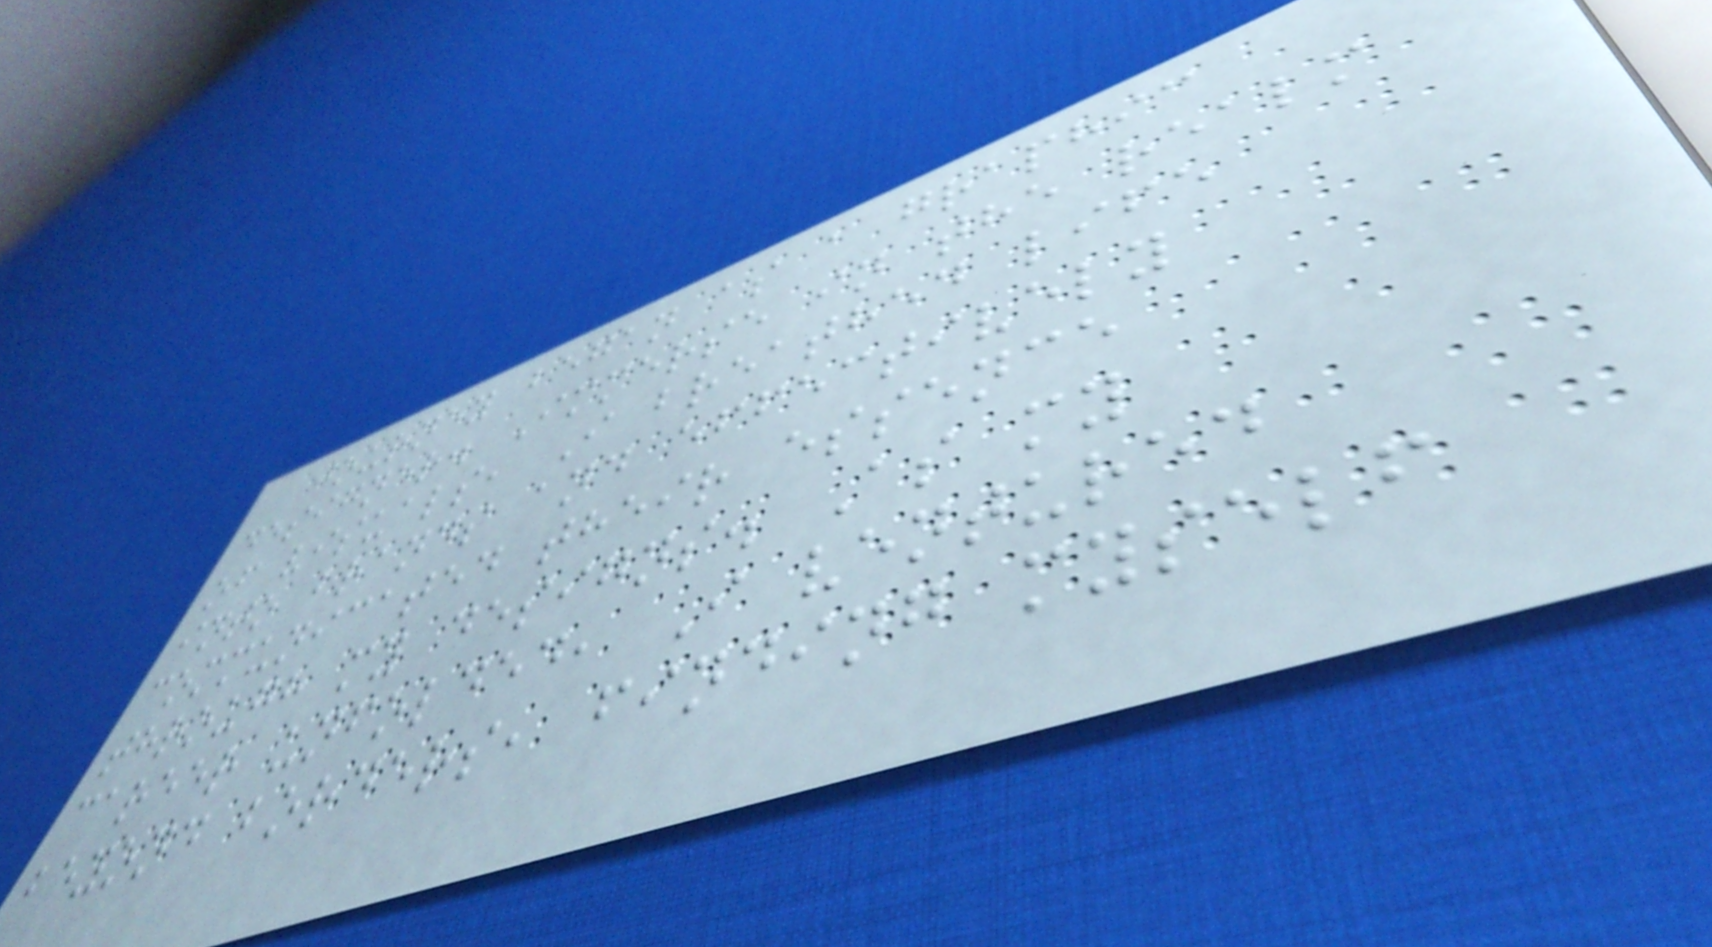journey began as a graphic
designer. Immerse in the realm
of visuals, I breathed life
into brands and effectively
communicated their essence
through my designs. As my
career unfolded, I ventured
beyond borders, finding myself
